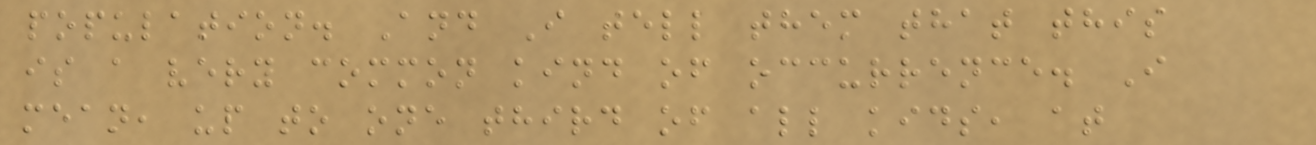population. And I tell them that this
is a very common kind of occurrence. I
mean, up to one third of all kids, at
